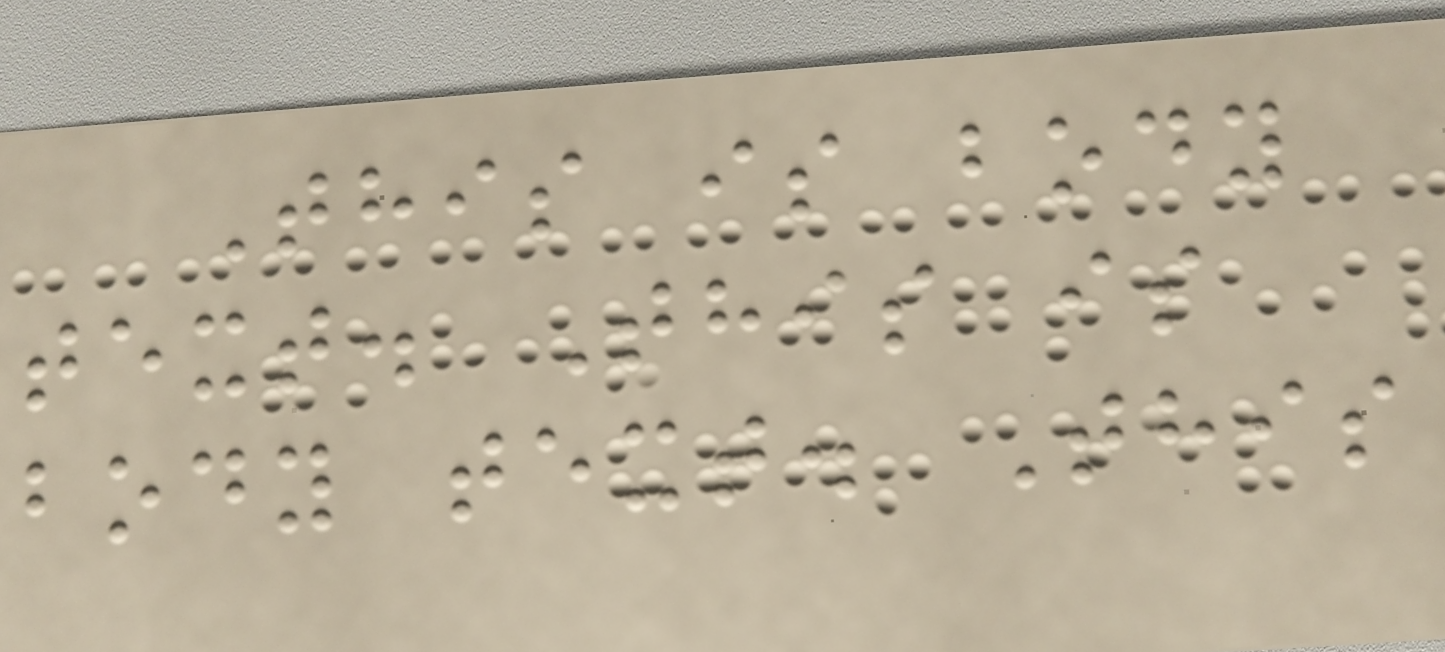This is body
text. This is
body text. This
